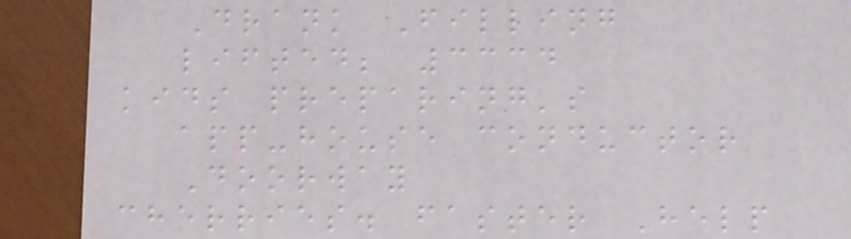Drank Filling
lifted; 3334
kids preparing's
app-house conductor
Doorway
cherries. faster Help
